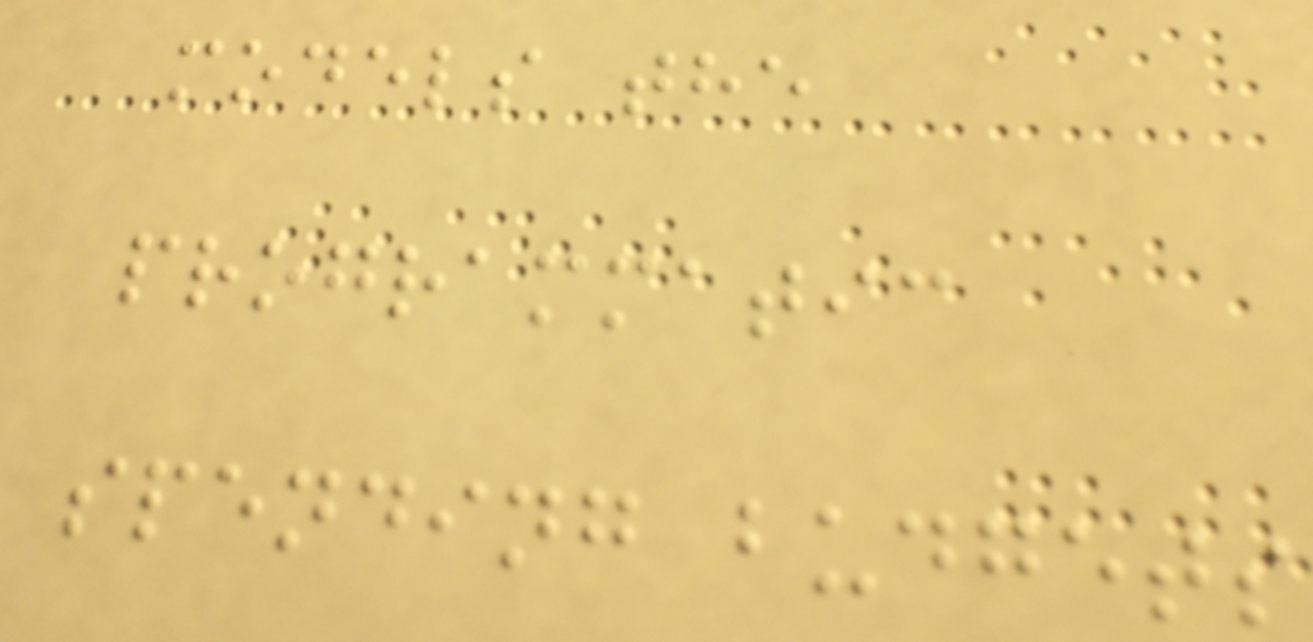models the
programmatic
spending budgets
